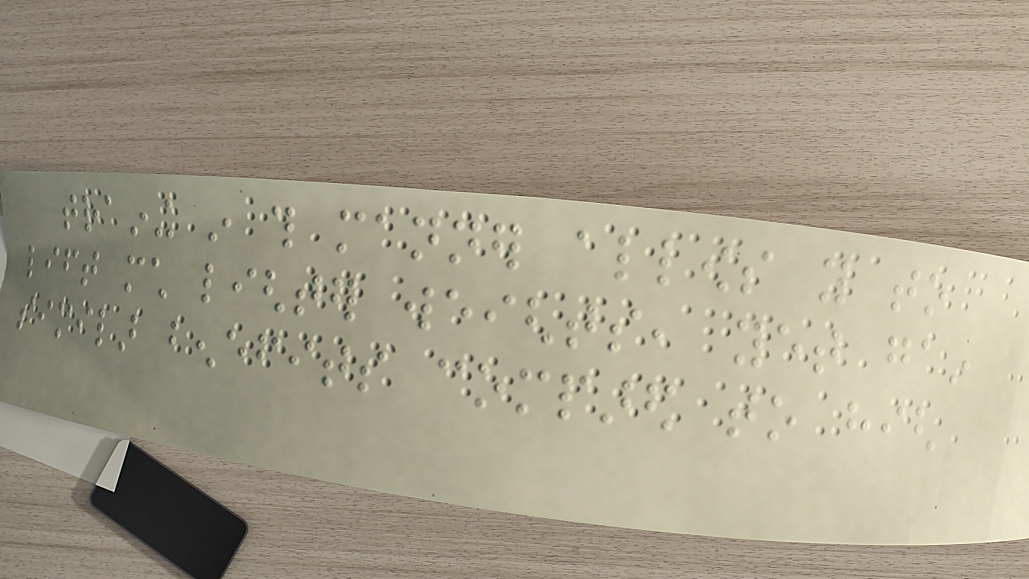training in this manner allows you to
lift much lighter weights, yet gain
similar benefits compared to high
